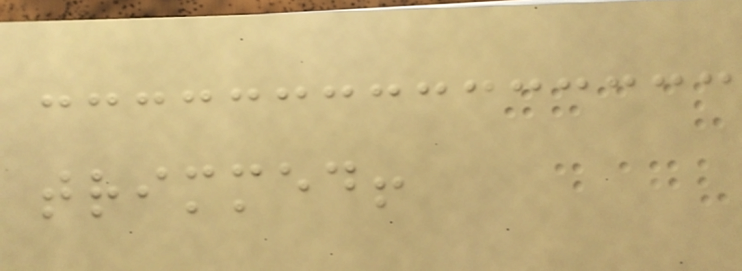trimmed!
